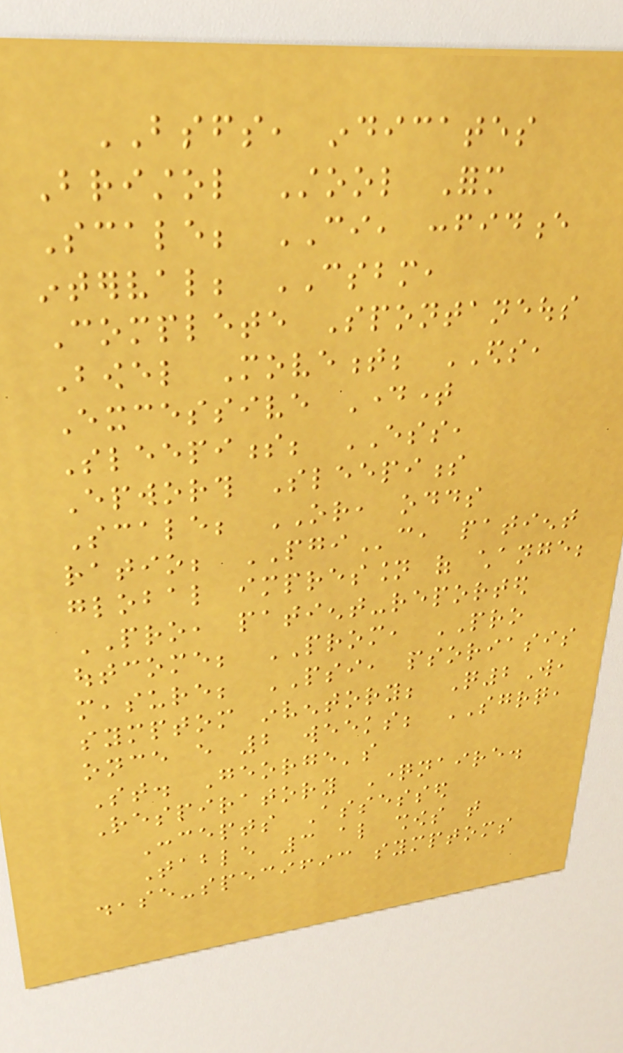BSFS, indicates
Bristol Stool Form
Scale; CI, confidence
interval; CSBM,
Complete Spontaneous
Bowel Movement; EDS,
Excessive Daytime
Sleepiness; ESS,
Epworth Sleepiness
Scale; OR, odds
ratio; PGIc, patient
global impression of change;
PRO, patient-reported
outcome; PROM, PRO
measure; PSI, psoriasis
symptom inventory; Q2W,
once every 2 weeks; SGRQ,
St. George's
Respiratory Questionnaire.
Concepts Assessed
Table 3 also shows that
disease-specific symptoms
